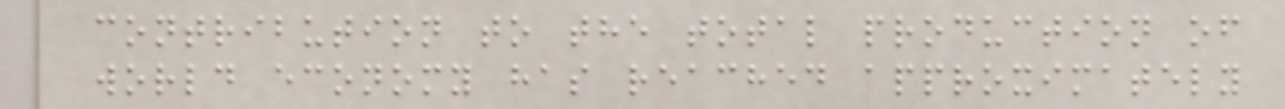contribution to the total production of
world economy has reached approximately
